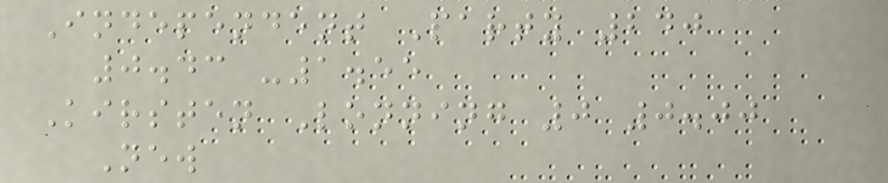Independent Party 240
0.43 -1.55
Kirsten Lonning 0 0.00
New
